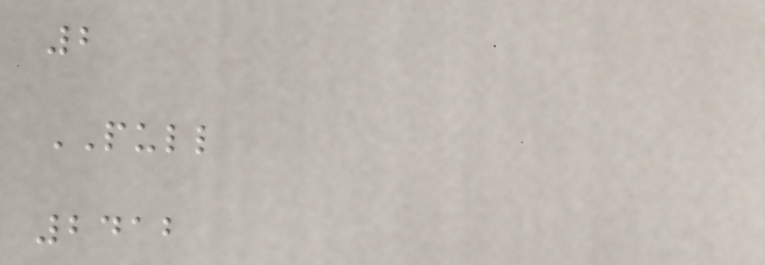2
PULL
2412
